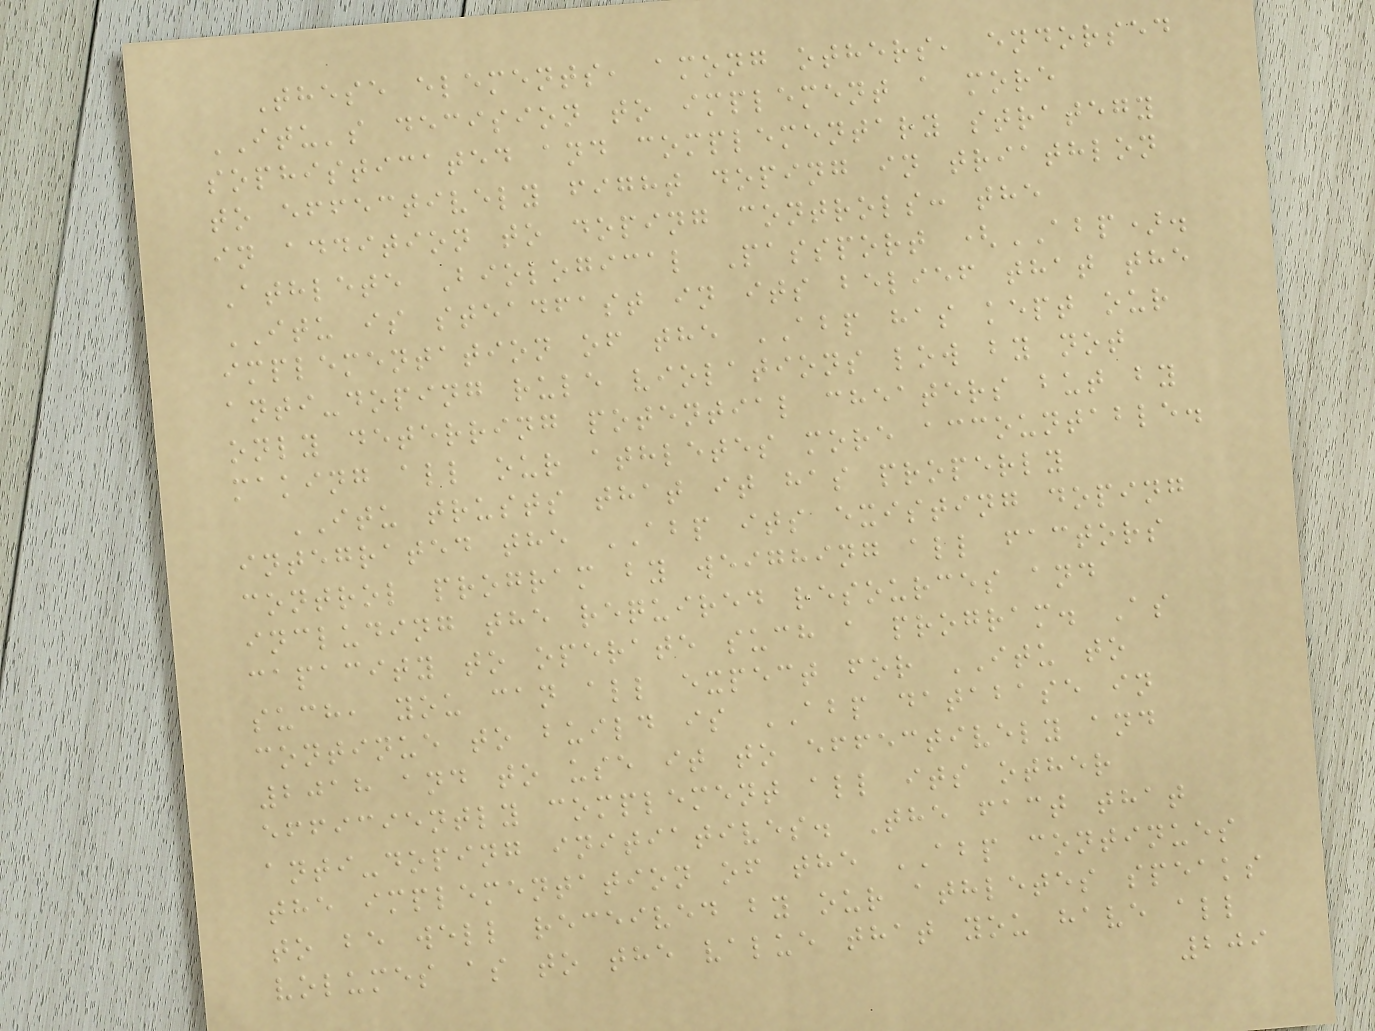These elements, among others, endorsed
ITU's decision to implement a more
sophisticated and complementary strategy
to effectively fight doping in triathlon
in addition to doping controls: the
Athlete Biological Passport (ABP).
ITU is steadfast in its belief that the
implementation of the ABP has kept our
anti-doping rule violations low by not
only deterring potential cheaters but by
making all our athletes more accountable.
ITU trusts that it has properly
integrated the ABP its existing doping
control program by weighing all factors
including the required resources and
capacity to operate such a program. As
such, you can all expect for ITU to
continue to build is ABP database in
2018 and to use it to effectively and
efficiently complement all its other
anti-doping initiatives. The fact that
the implementation of the ABP continues
to be well received by our athletes speaks
volumes as to the value that you have all
209
